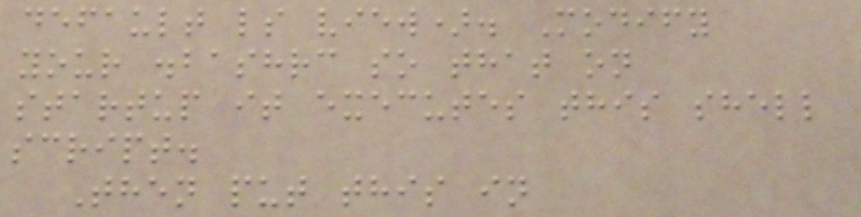default ls view). Modify
your .bashrc so that on
startup it executes this shell
script.
Then put this in
